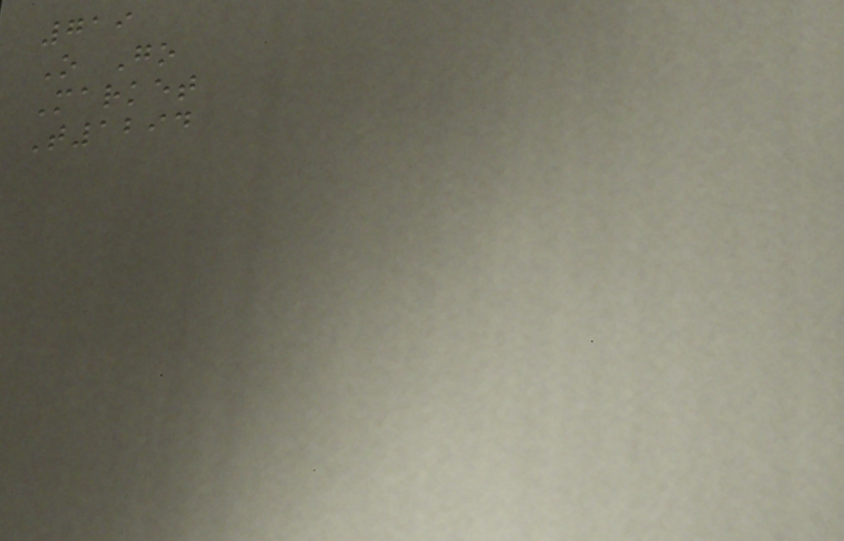719
O Go
Market
T1294
